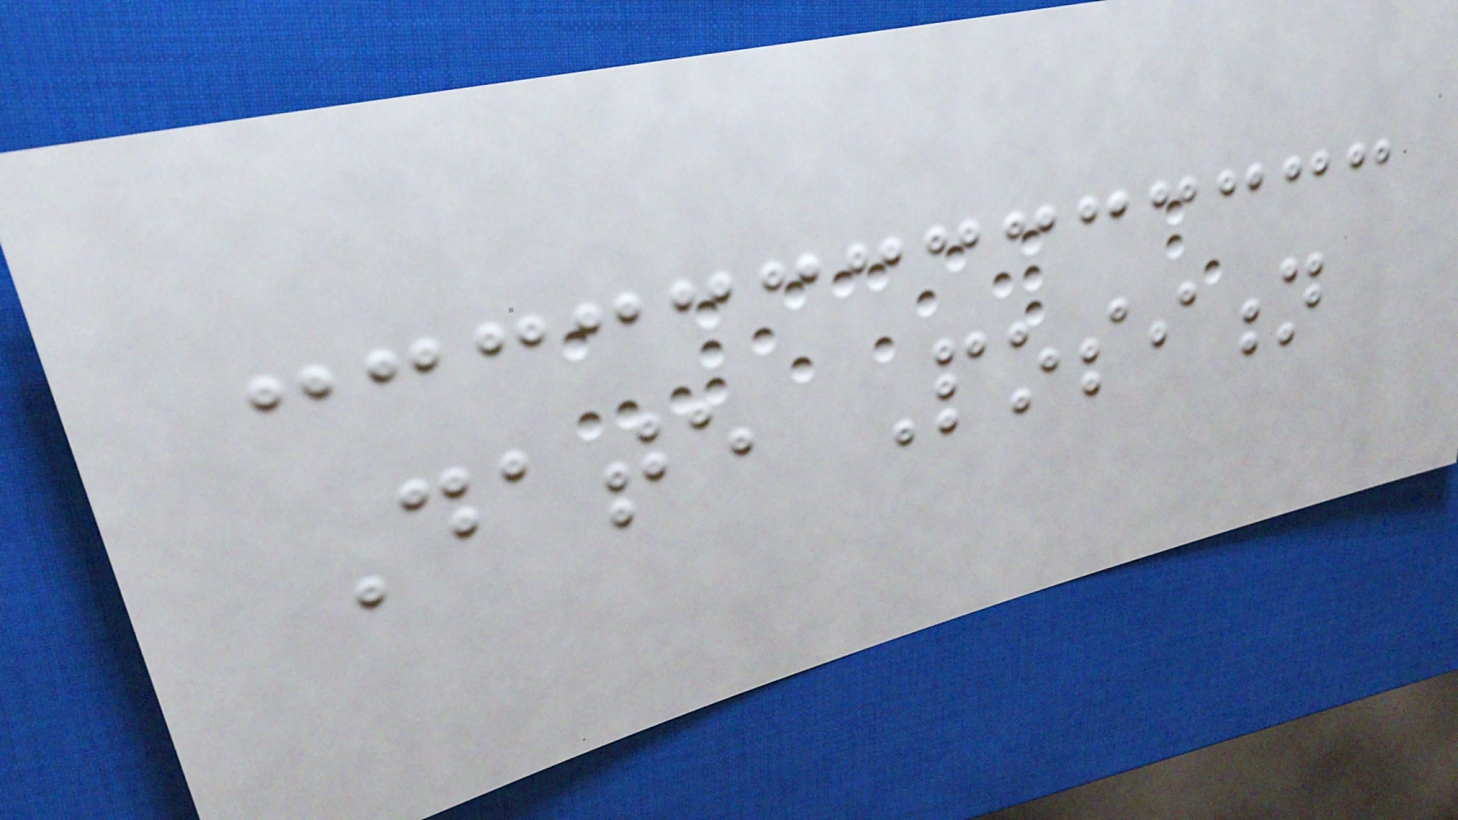Date Position
